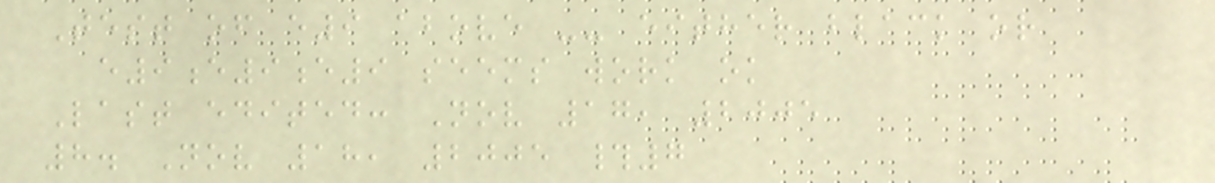Test of e9 above -- either black or
e9e9e9 seems work ok
Last edited: Nov 17, 2005
8. Nov 18, 2005 #7
